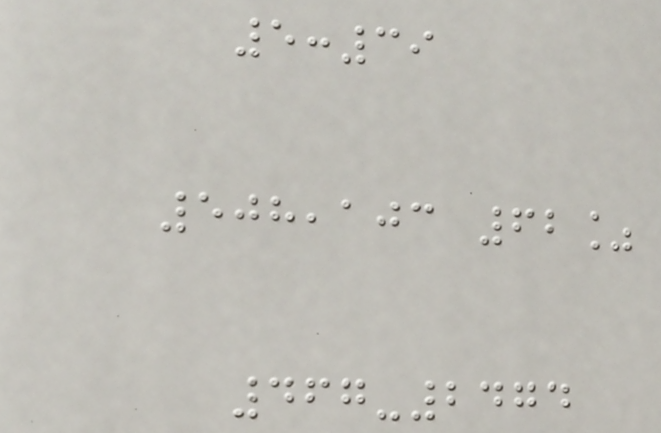5:39
508,103 62%
467-2474
